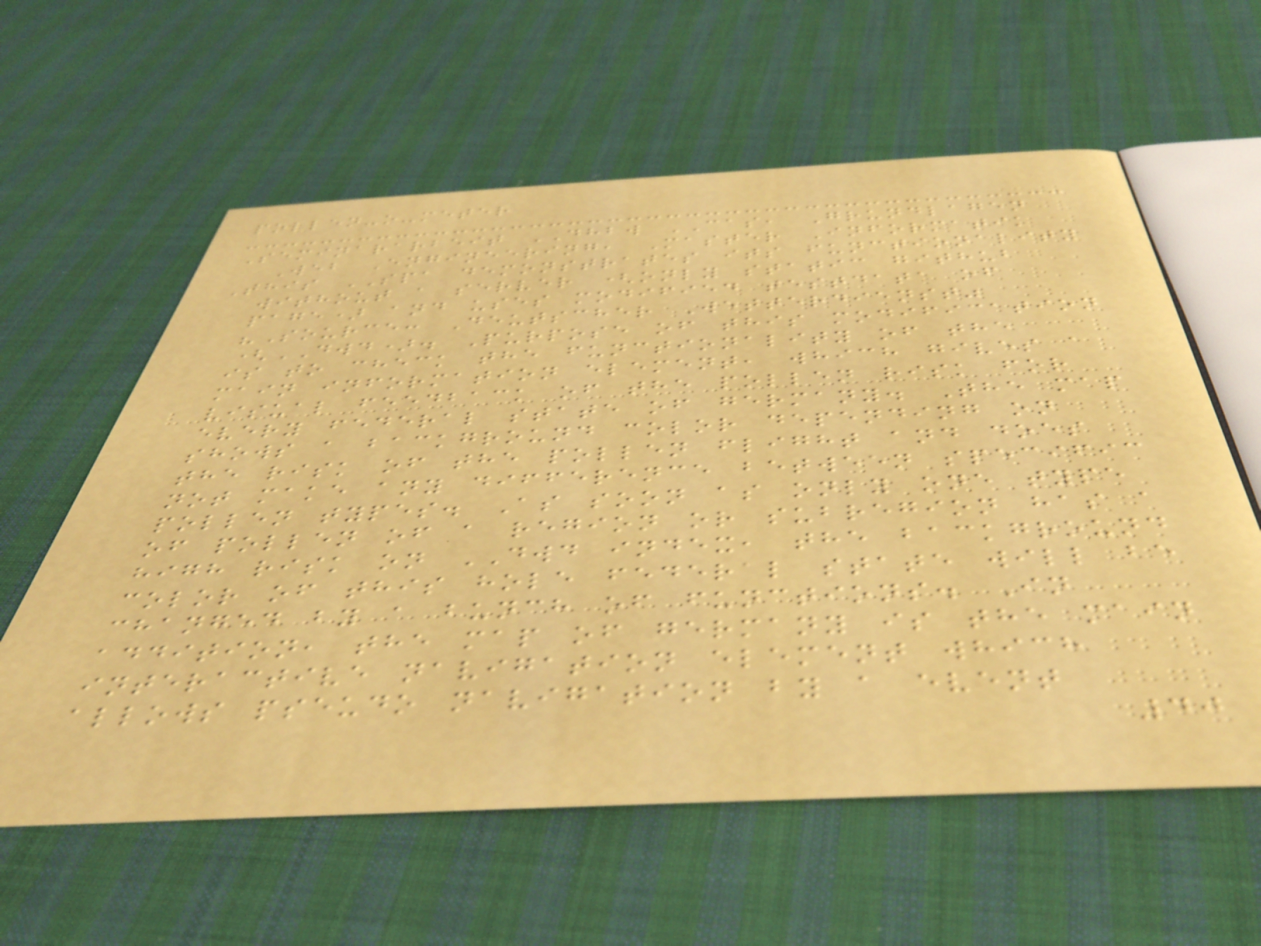pollen-o-meter
Seminararbeit DHBW CAS, Grundlagen
Web Engineering, Master Informatik
This SPA demonstrates its functionality
without a server (only static github
page) and uses modified testdata of
"Source: Deutscher Wetterdienst"
(DWD). Purpose of this modification
is to check the functionality of the
main information element, which gives a
visual feedback of the pollen risk for
every federal state of germany. The map
shows a background color depending on
the risk of the pollen flight and does
not make any difference between specific
pollen types. As soon as only one type
of pollen of a region or subregion has a
high risk on DWD index, the background
color of this hole federal state will be
changed by a bunch of functions. In
addition, the map of germany is the main
interactive navigation element which
allows pseudo navigation by a event
40
